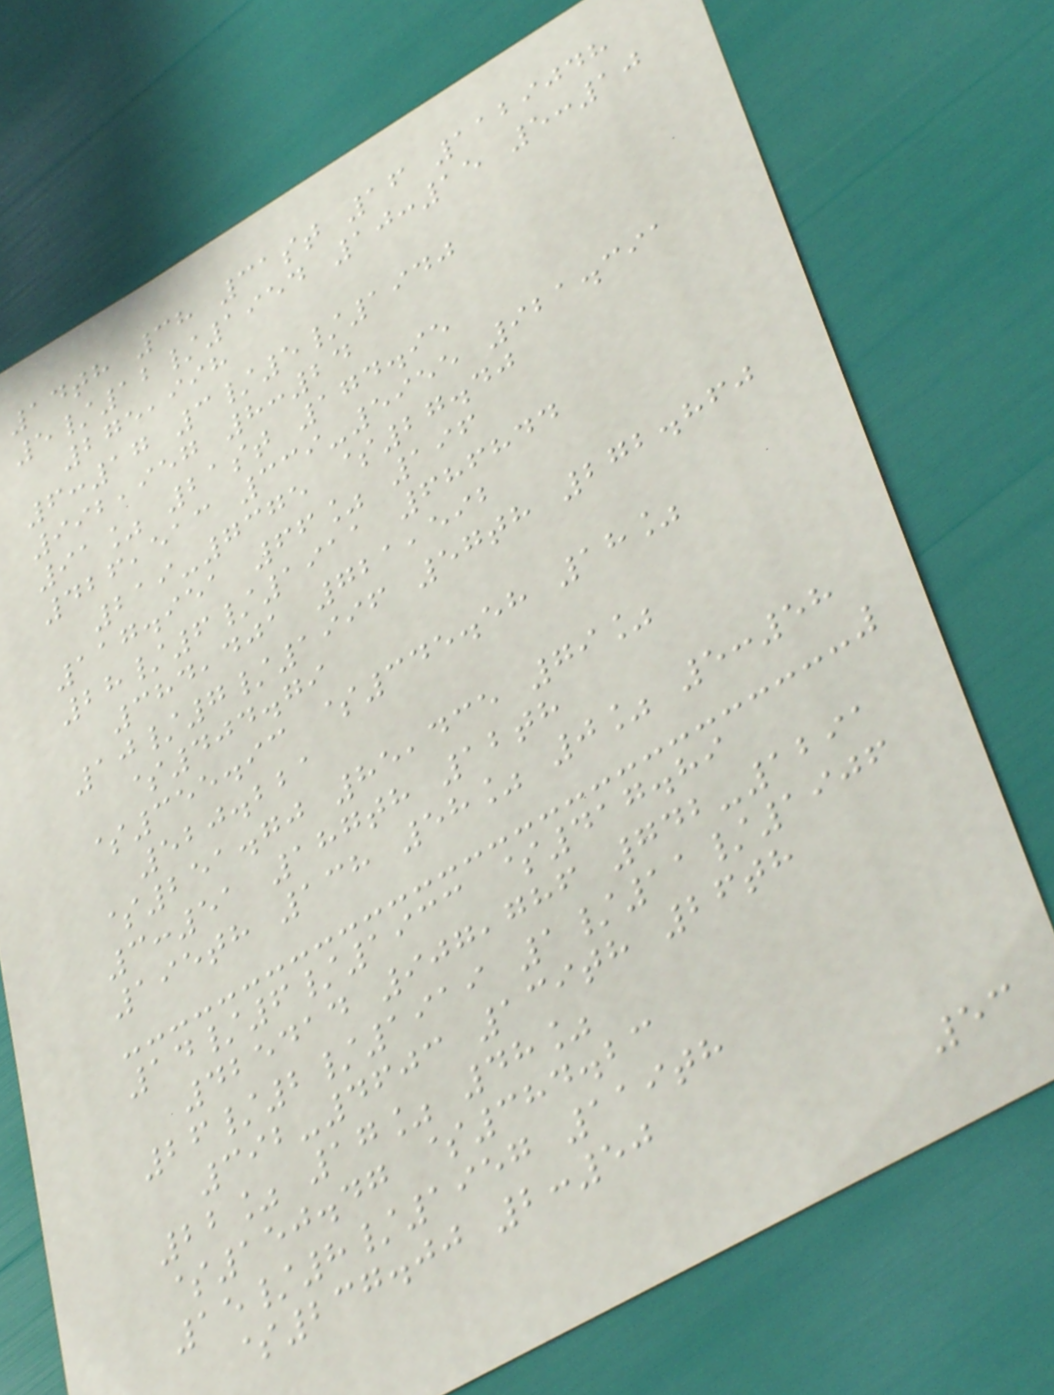14th 38 31st 16 1129048
5/12/1954 10:15 5:10
275,998
6:17 3/5/1940
992,957 8:24
91% 21st 174.95
426,513 339-5955 921.391
219-7375 $27.40
117.951 66% 196
28/6/1911 686844
384,401 721,592
10/7/1996 57th 272.860
$404.79
$355.93 $345.58 18%
520.221
$251.70 85,435 79%
3:51 187th 12th
195th 138 58% 0% 5:58
14/6/1933 $417.89
425414 907,786 742-1291
26/2/1919 1/11/1906
392-4603 139th 26th
22% 17% 48%
$150.47 $384.23
15/8/1957 119th
$237.00 2:50
53
